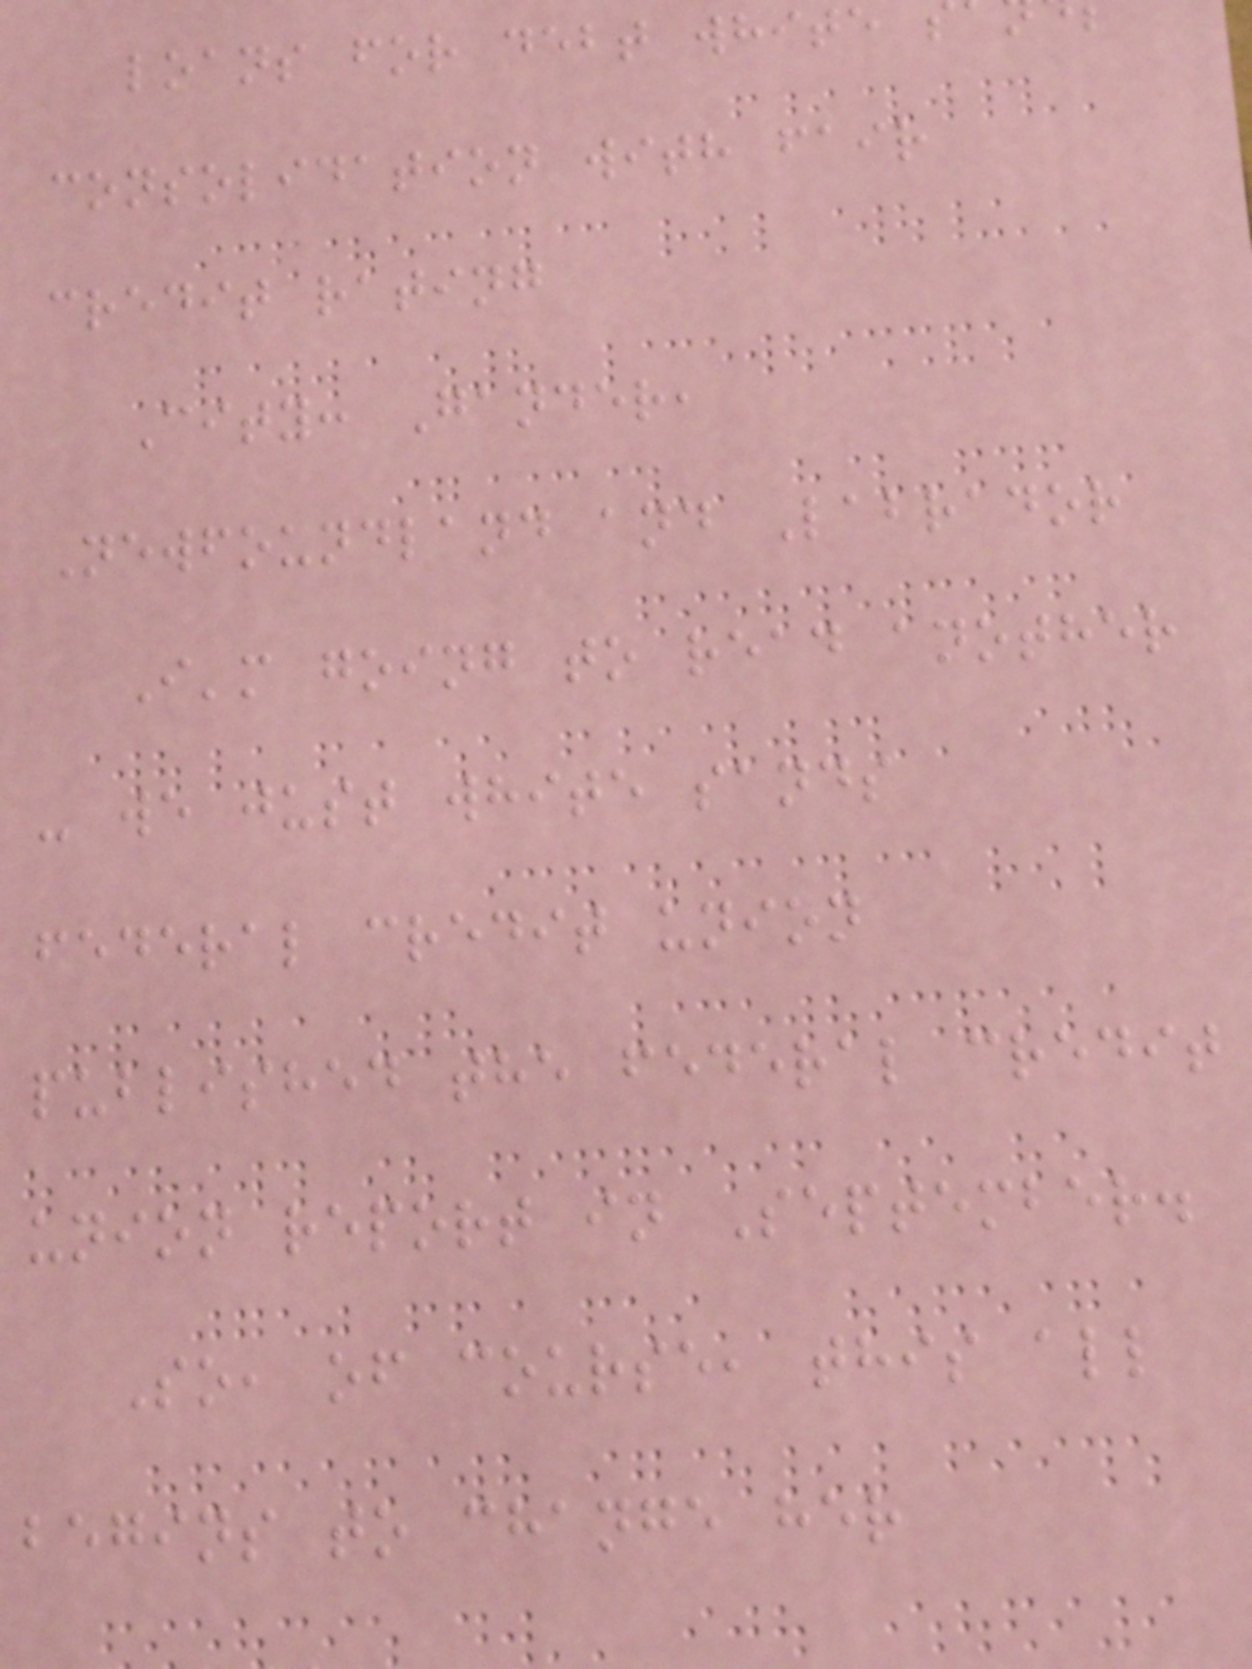loans for debt white
consolidation with fair
credit rating
City: Gander,
Newfoundland and Labrador
I'm going to read another
- we just white sands
federal credit union
published the federal credit
union report in September.
So, of course, this all
begins to change her
